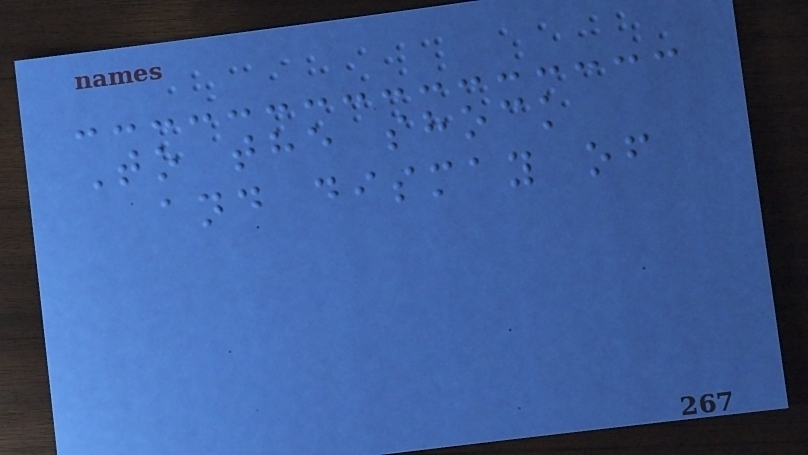To the shock
and dismay of
